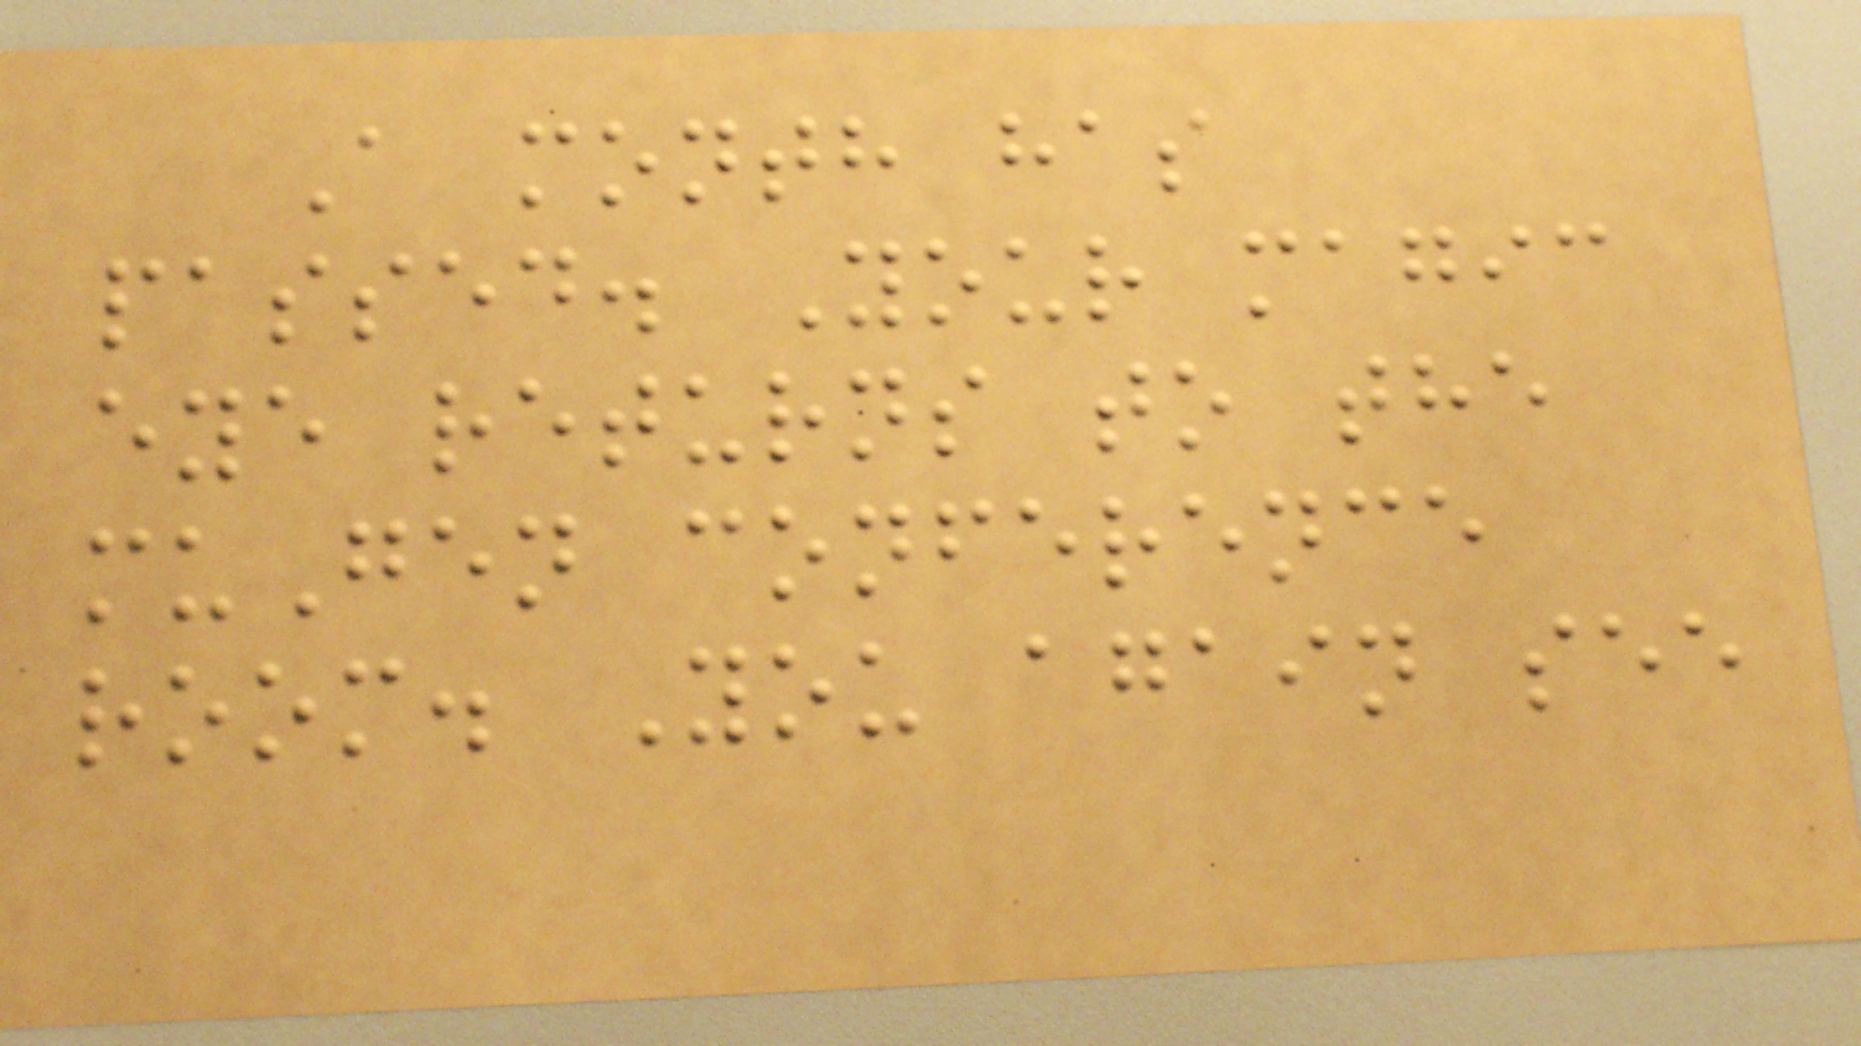A month has
passed. Your magic
eye returns to the
muGen conference
room. You again see
